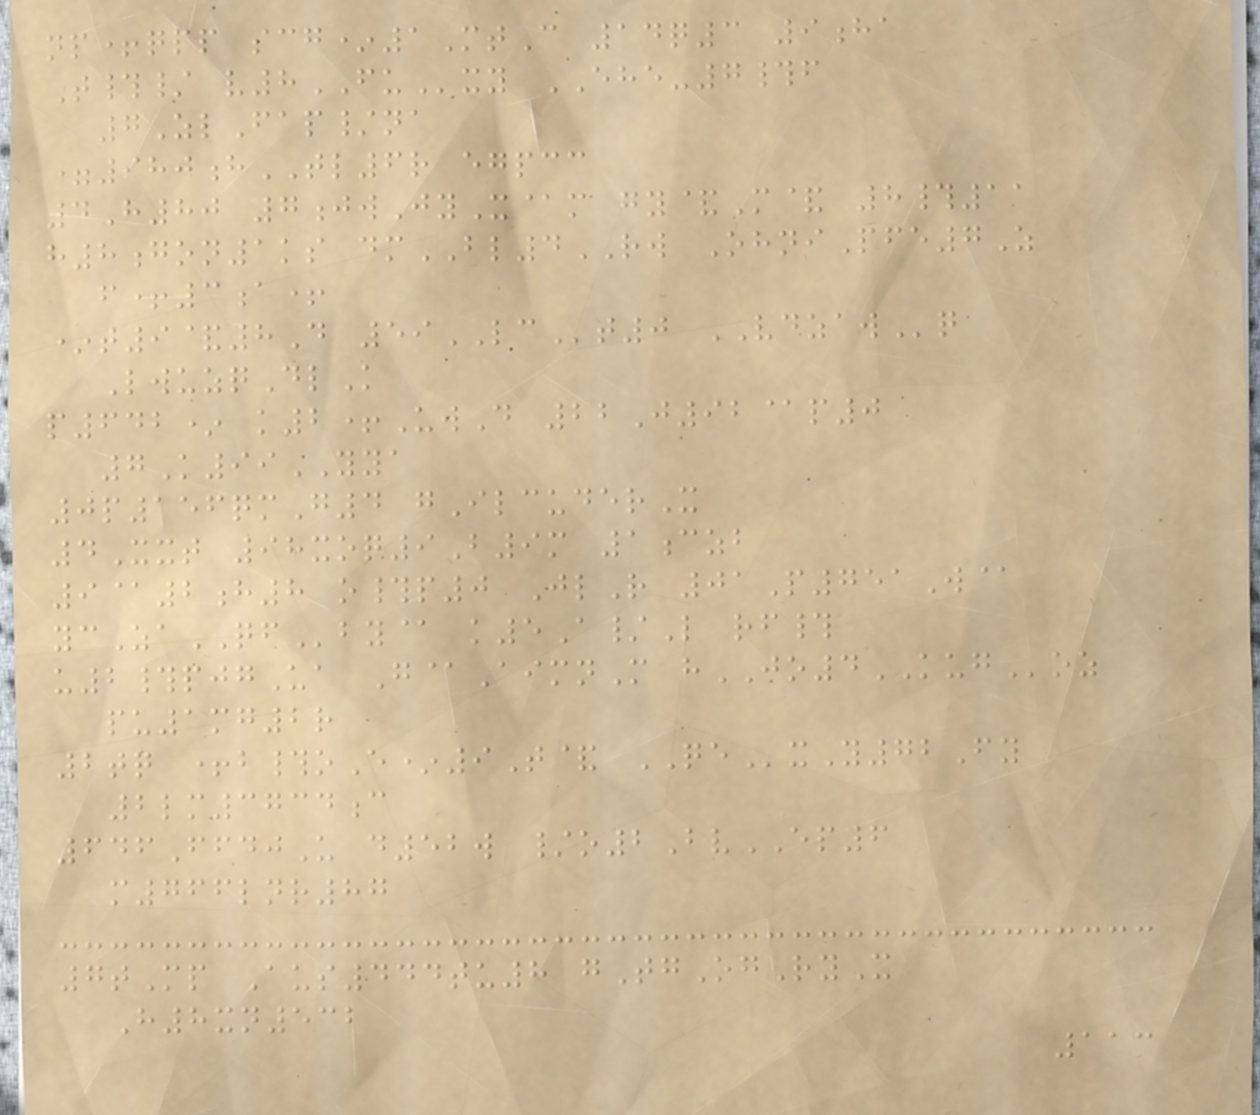np+qpp scg*1MtC 14q3 9ha
T#/ v8FUxy EHE-7#f
7ZlFap/na
=980hTL6r egpcc
4H80 7jwJyX@m gy&M& 8#11
h8gon1ks dmBL4RW OhniPfe7Z
f+3a+
*t9&8D 59LCt0 VDZAWq
LwuzqDlK
p642* k2+UwD 22J92@p0
7K99YYA
0p156qmG4 gIlcuderX
4Xxt 98xoq9B9m 1czb
9@2h8 o#p0 JlR 01P751W@
ycZaQFby@ k5A/L rf#
u2#pjgUa G@AimnM hJO4KUGoz
pu1mg2r
2tq +b#oE*9T& QExY72Fy
2lm3734c
646FfdjU d52w /o2BvEP6
m766lnr87
7tMp Aus444tu8 gTgOgRyX
H8xn532
113
